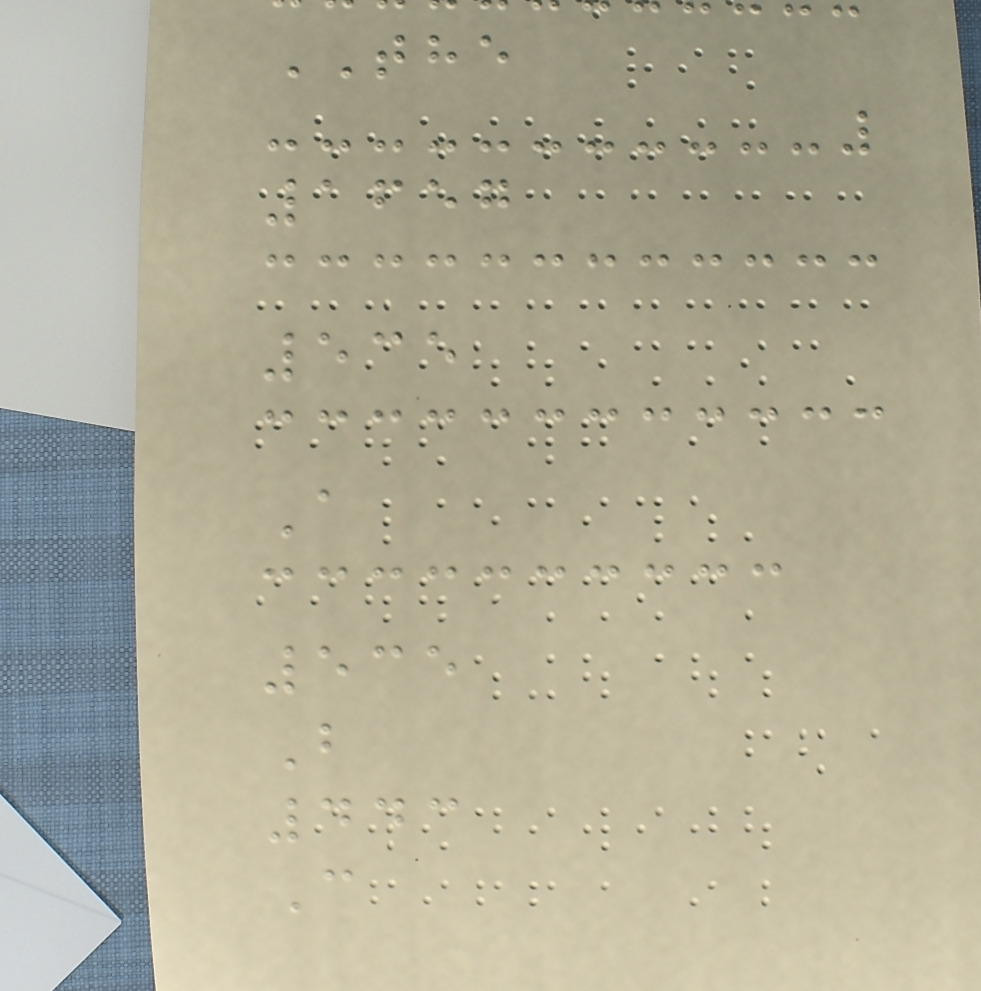THE
1657
535
A
535
B
443
C
